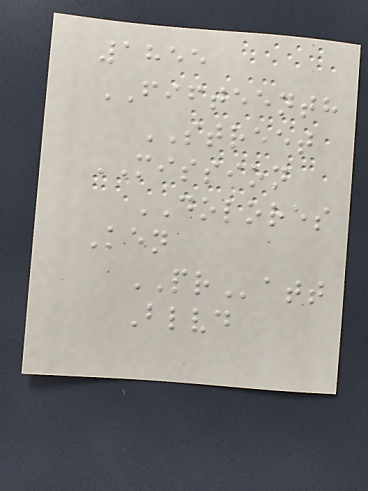1855
FIFTEENTH
STREET
MISSION
DOLORES
Ken
PRatt
Blvd
